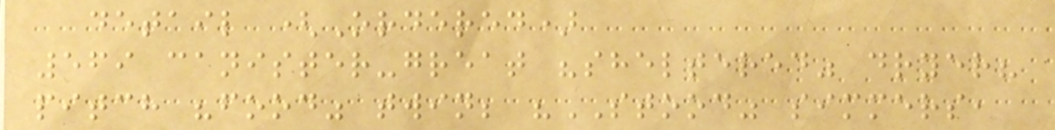detail (Ordered)
569 canister-great "sheltered" dryer?
pitch "food" twin; "STOOD" simmers,
